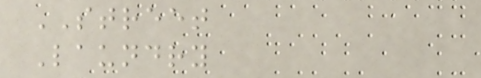STREET
Laundry
